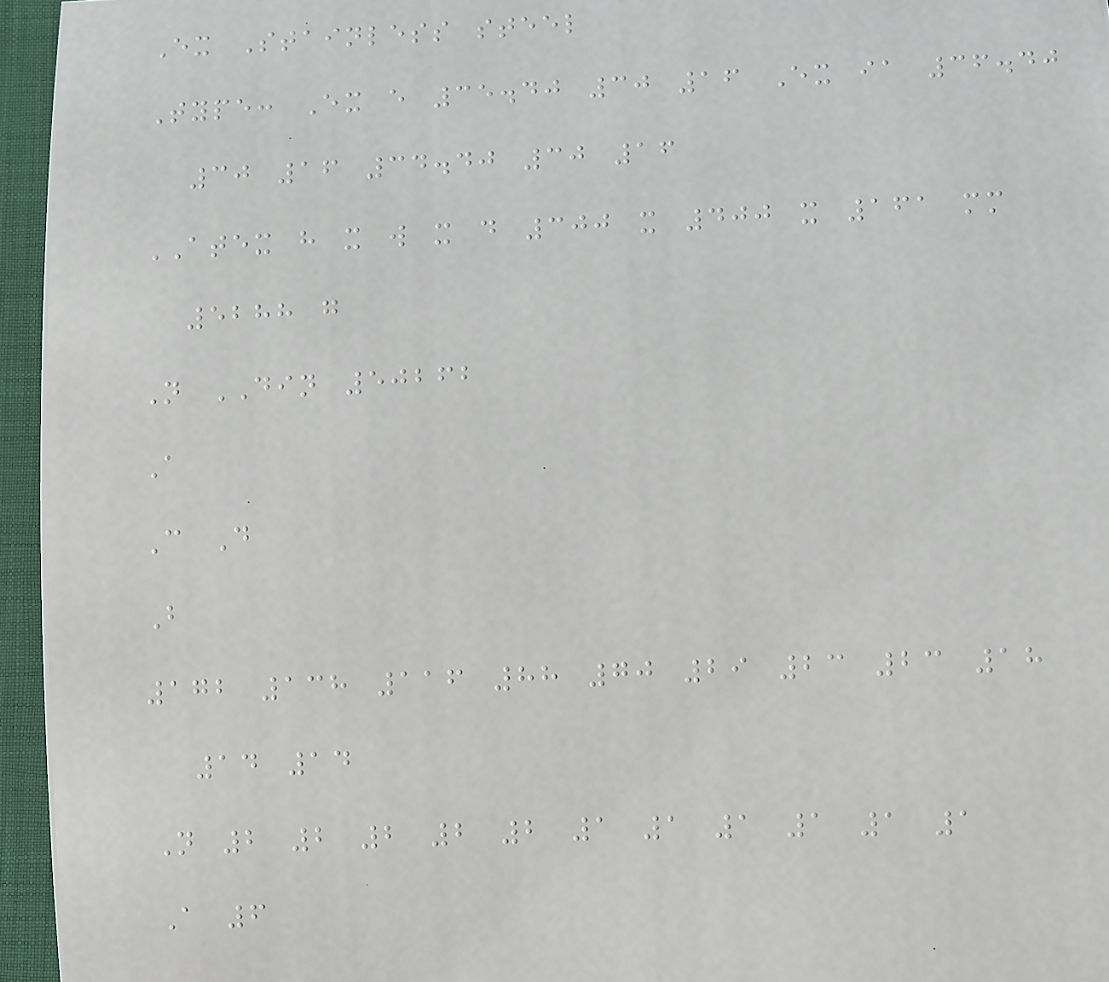Ex Stainless steel
Type: Ex e 35.40 30 16 Ex ia 36.40
30 16 34.40 30 16
ATEX h x w x d 300 x 400 x 161 mm
5288 g
N DIN 50262
A
C D
B
172 138 116 88 70 29 23 23 18
14 14
N 2 2 2 2 2 1 1 1 1 1 1
A 6
